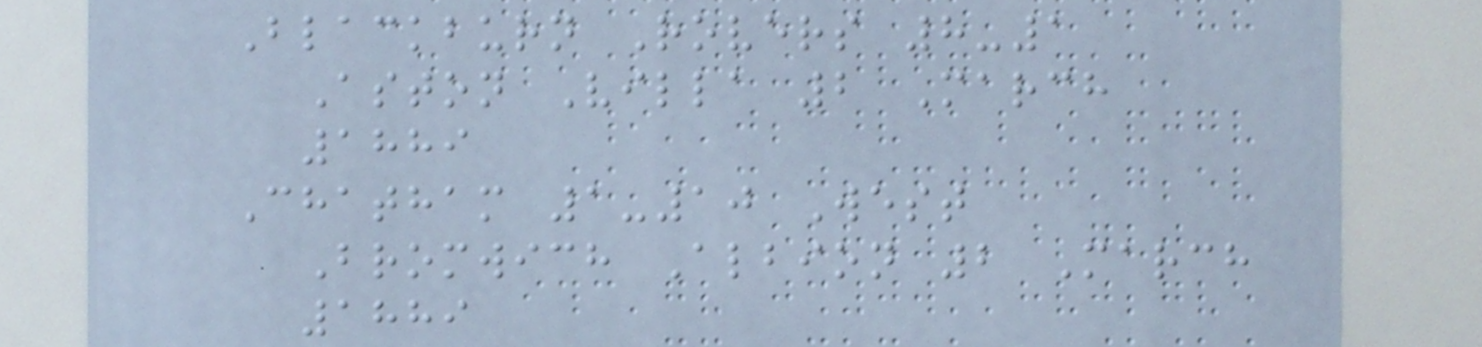Blackburn Rovers 8-1
Aston Villa 2 March
1889
Chatham 1-10 West
Bromwich Albion 2 March
1889
